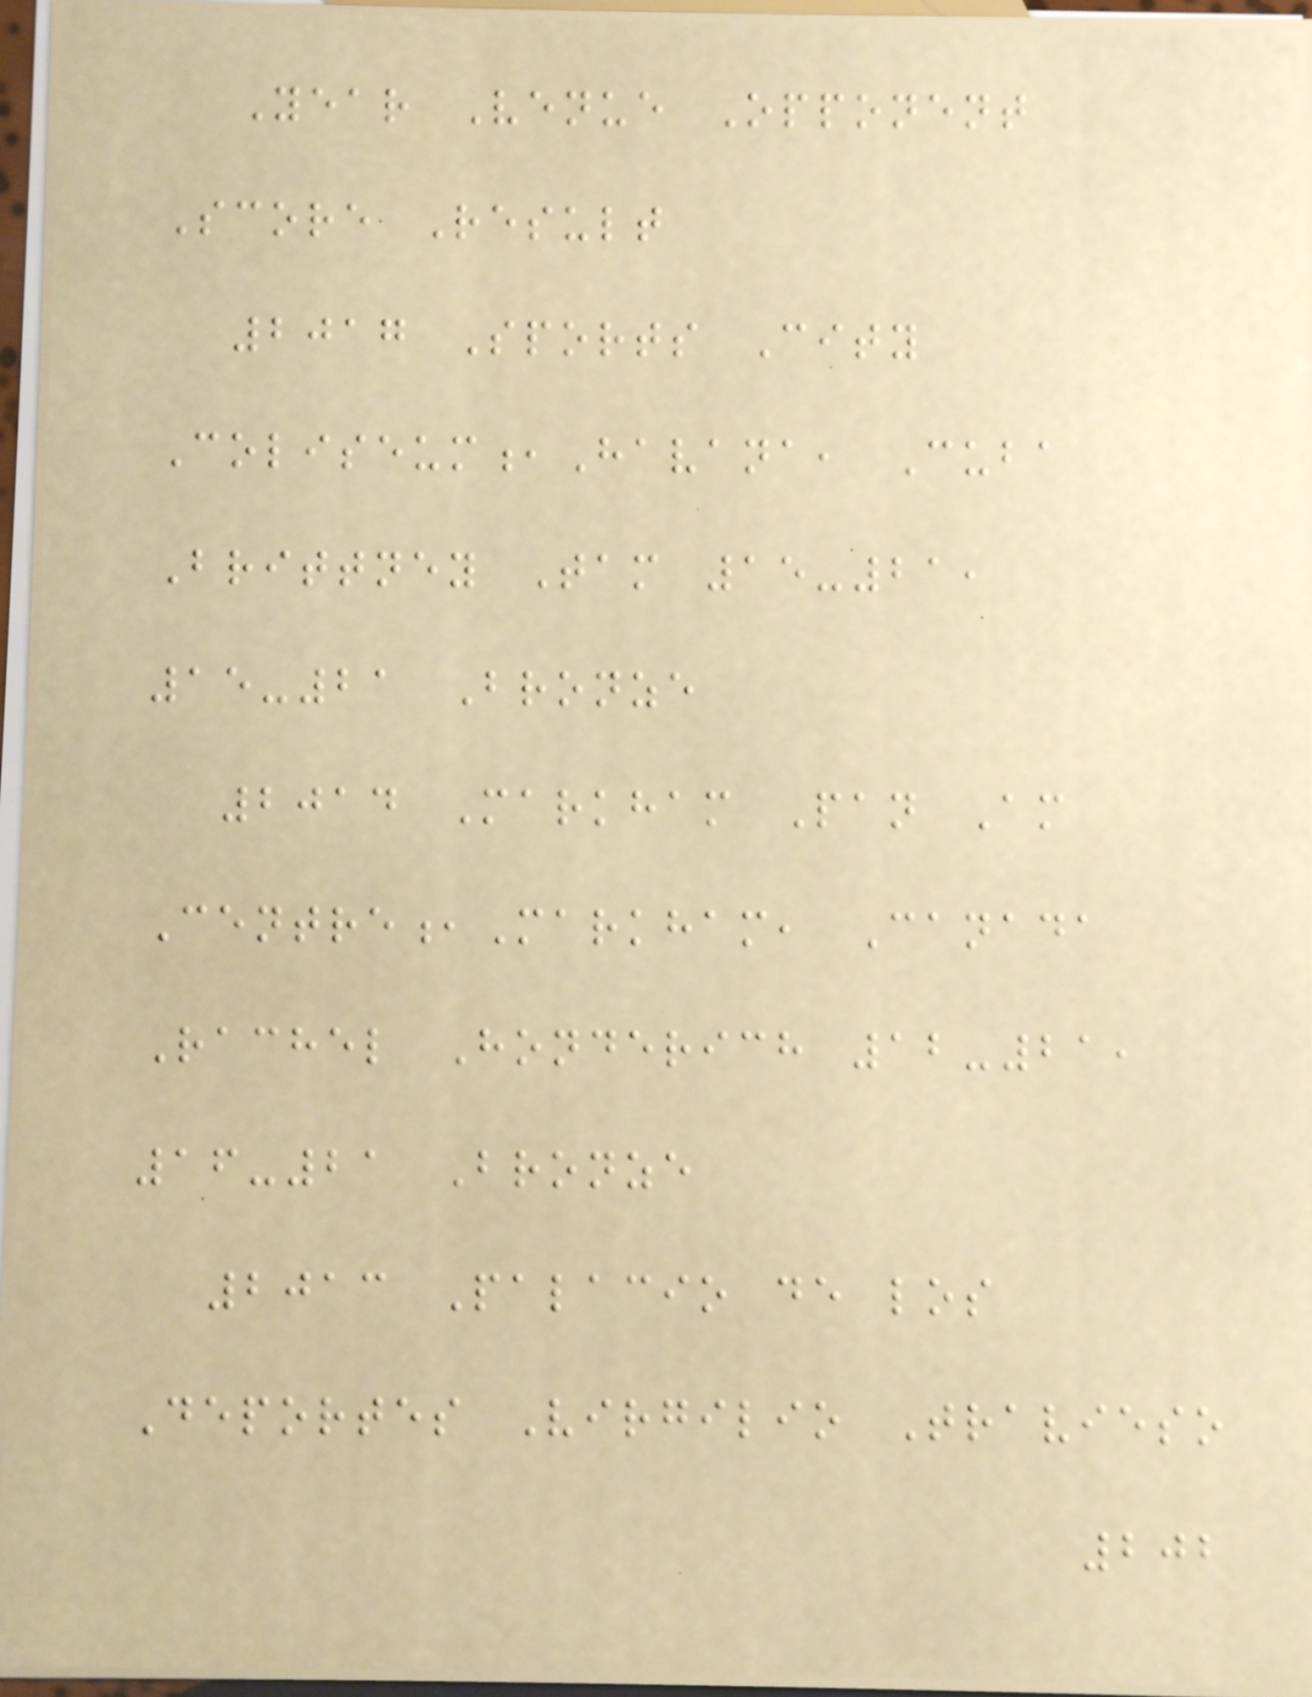Year Venue Opponent
Score Result
2017 Sports City
Coliseum,Havana, Cuba
Brittney Tam 15-21,
15-21 Bronze
2014 Markham Pan Am
Centre,Markham, Canada
Rachel Honderich 12-21,
16-21 Bronze
2013 Palacio de los
Deportes Virgilio Travieso
202
